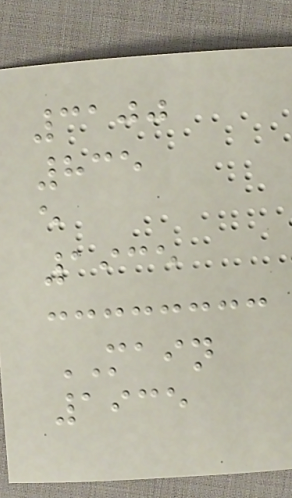3100
835
e
1935
MAIN
1935
